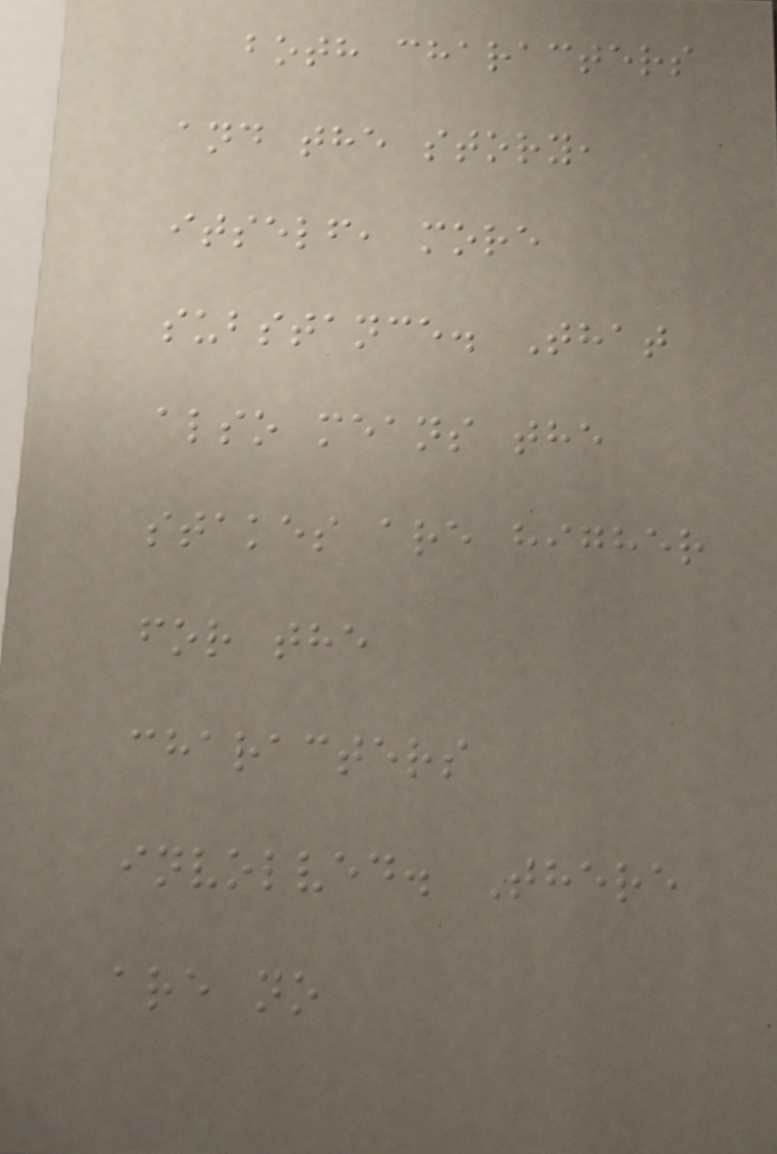both characters
and the story,
itself, more
substance. That
also means the
stakes are higher
for the
characters
involved. There
are no
